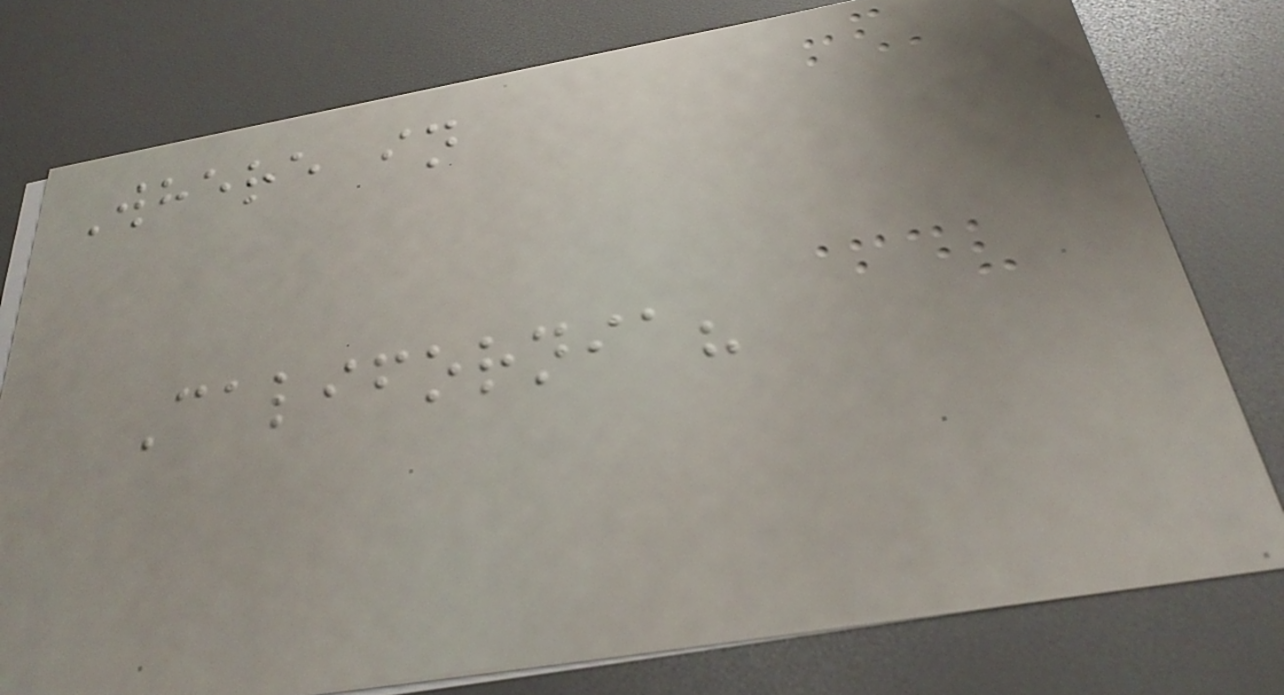Where in
California?
